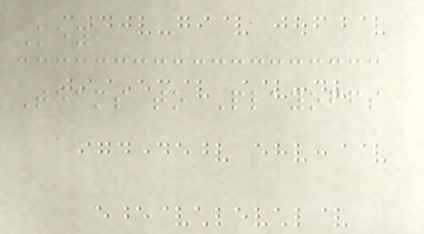Key
Teams to Playoffs
